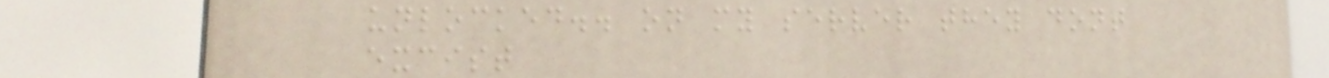unlocked.. on my server they dont
excist
